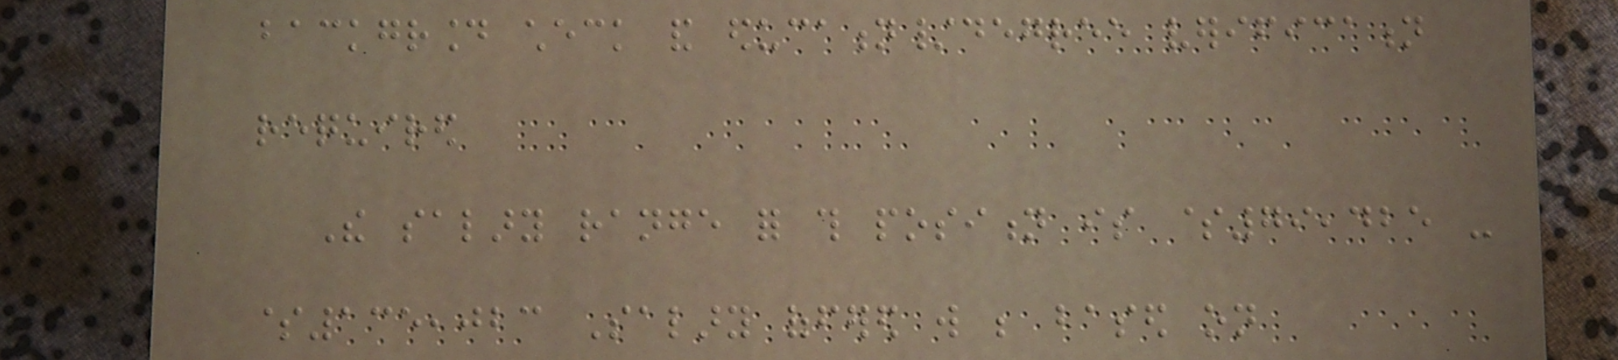background check and education/degree verification
required
The salary range for this position is $79,425 -
$135,023 Salary offered will be based on
